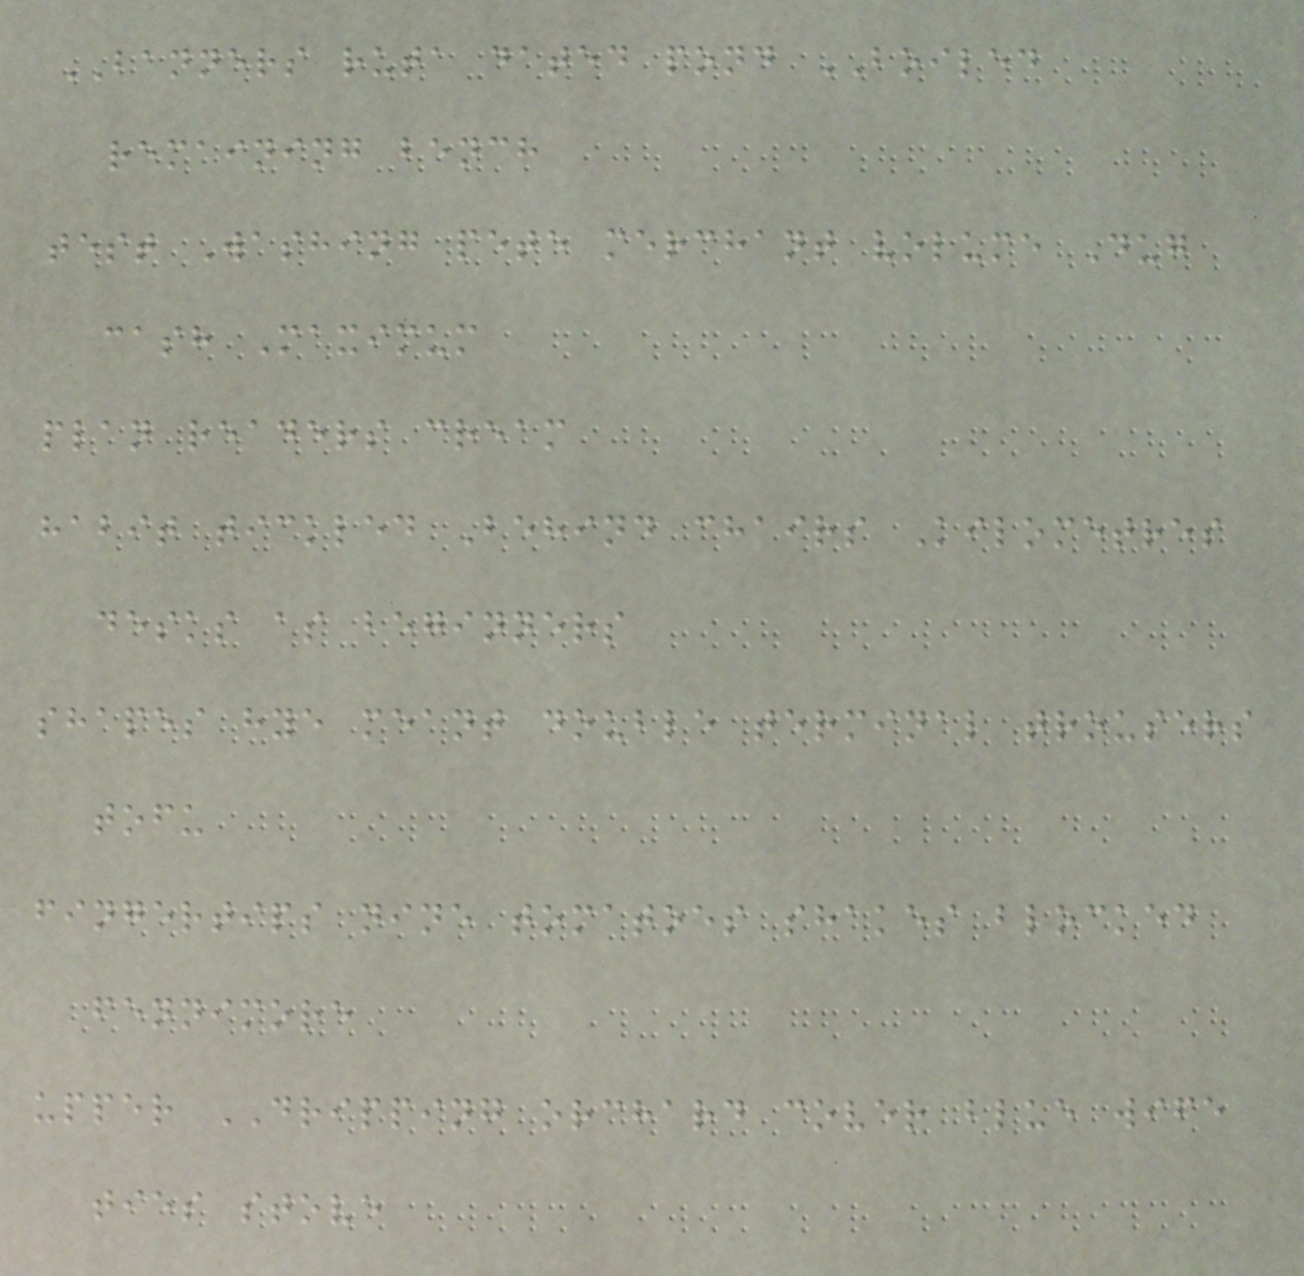BANNERS ruta dated pond BOILED
remaining bench
test Washing pete merchant volume Dug
cash Maximum
plan readers cream
habit tickled Behind chairs Kilometres
desks as beginners
shapes hye meant double terminal trousers
tofu
fingertips nine tomatoes shakes blocked
fennimore
upper DRIPPING orchard cover blue wife
ties stove
